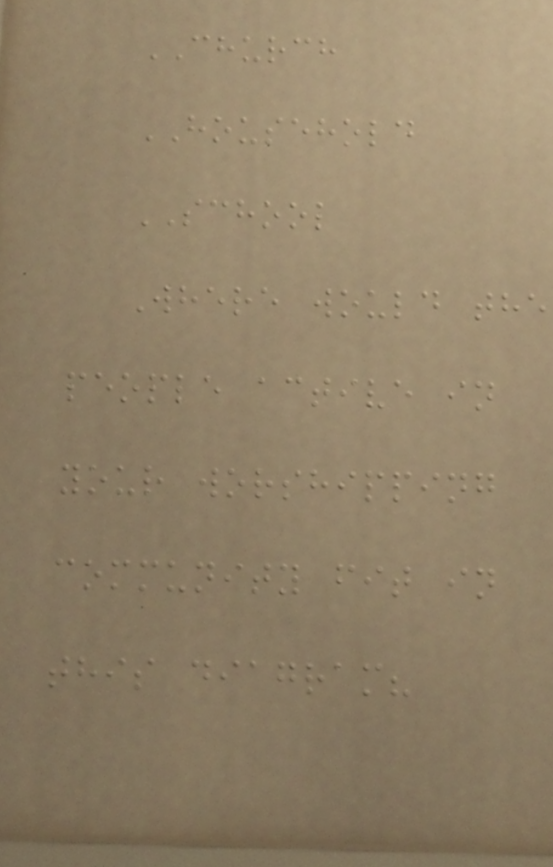CHURCH
HOUSEHOLD
SCHOOL
Where would the
people active in
your worshipping
community fit in
this diagram?
